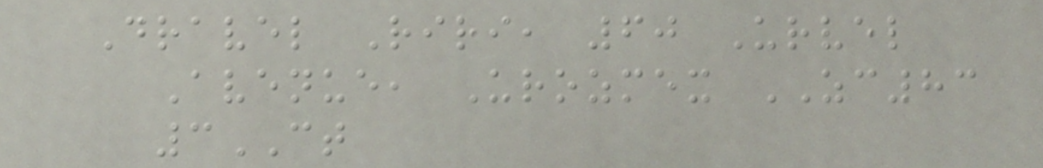Dravel Riri, 60 Urvel
Avenue, Urozmex ZC83
3CT
